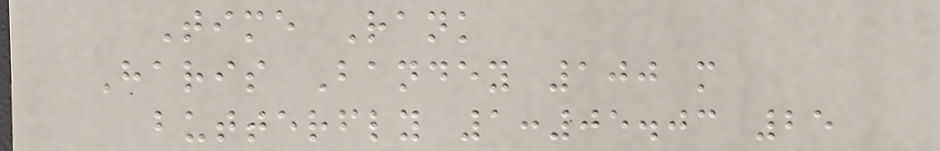Time Rank
Haris Bandey 100 m
butterfly 1:05.03 25
